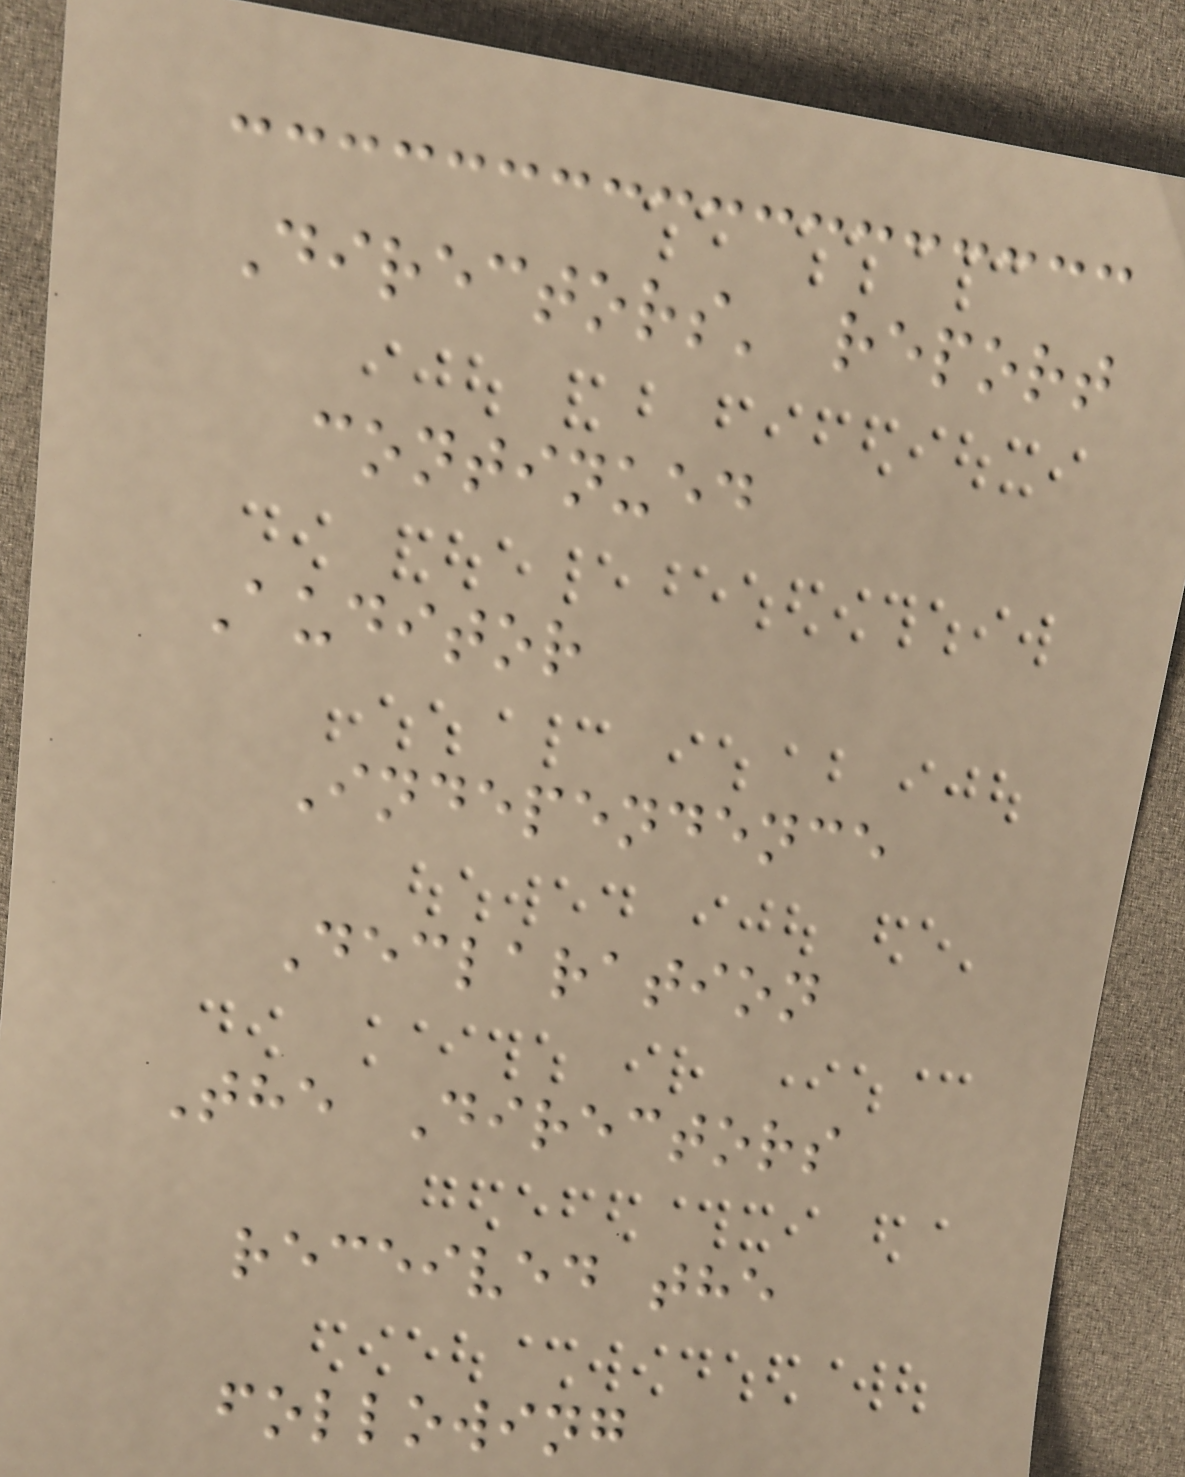Directors' report
continued
Auditor
Independence
Declaration
The Directors
received the
following
